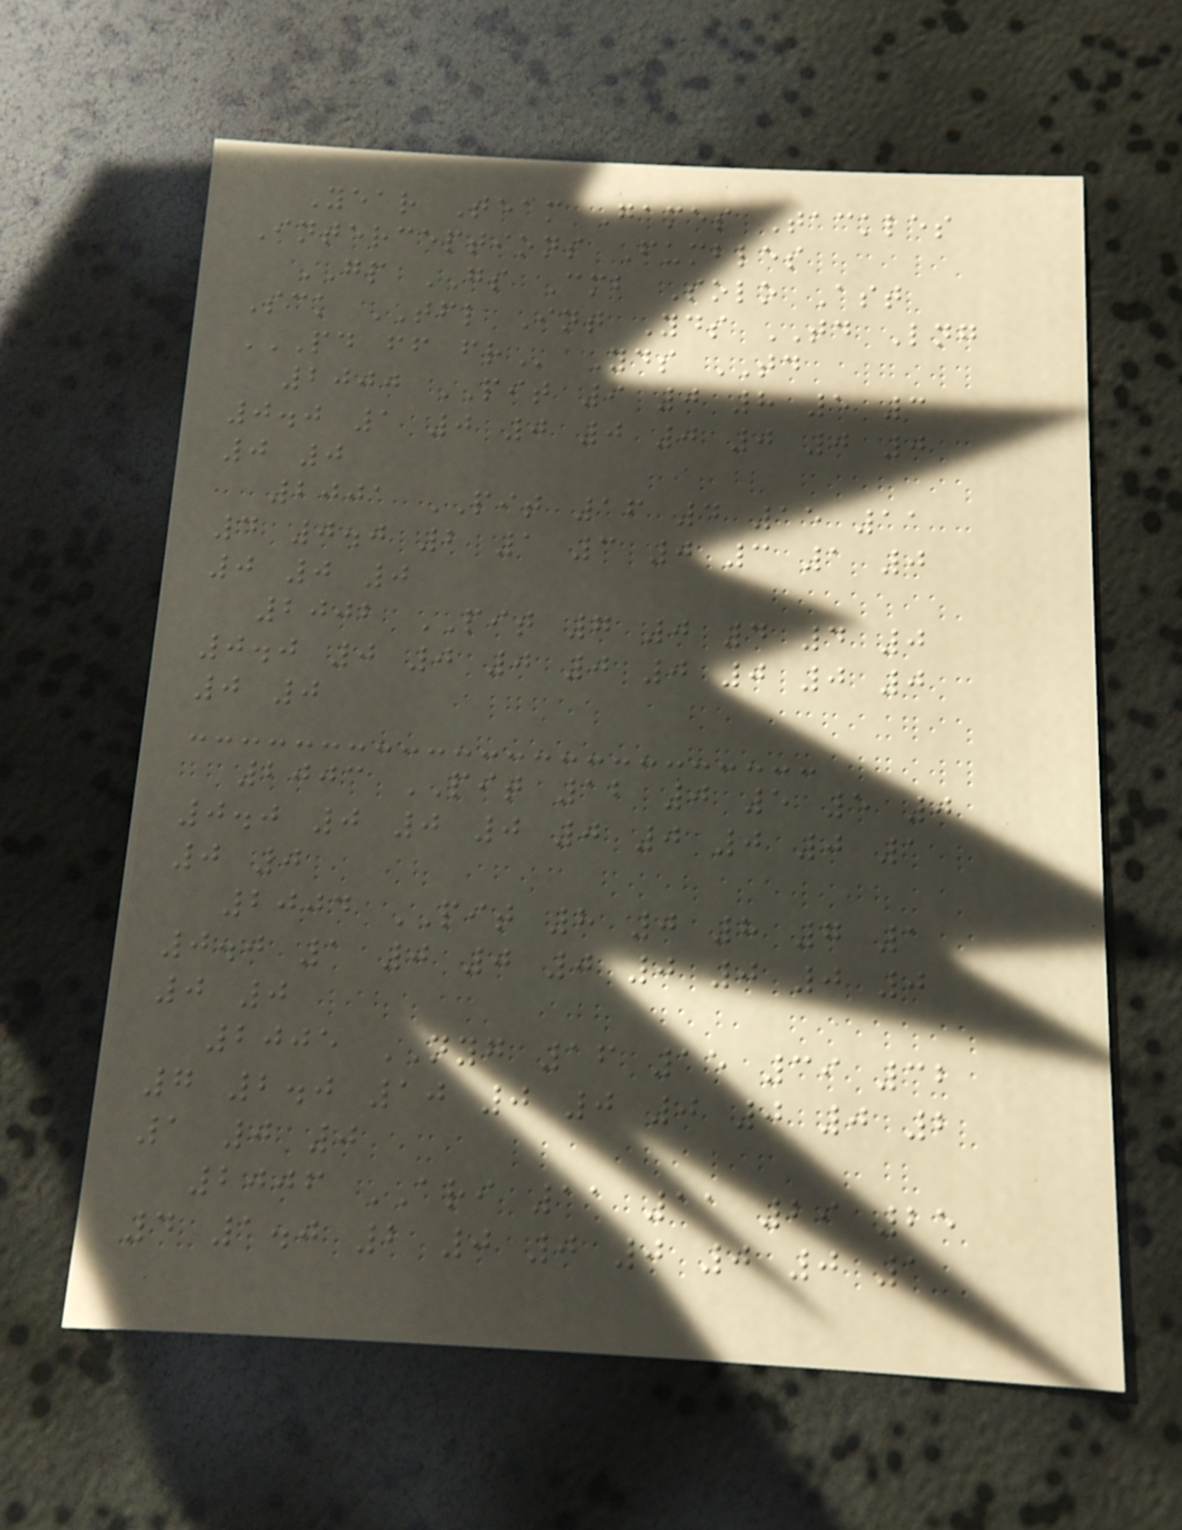Year Team Games Tackles
Interceptions Fumbles
GP GS Cmb Solo Ast
Sck TFL Int Yds TD Lng
PD FF FR Yds TD
2000 PIT 9 0 8 5 3
0.0 1 0 0 0 0 0 0 0
0 0
2001 PIT 16 4 15 11
4 0.0 2 1 3 0 3 1 0
0 0 0
2002 PIT 7 0 4 4 0
0.0 0 0 0 0 0 0 0 0
0 0
2003 PIT 12 0 5 5 0
0.0 0 0 0 0 0 0 0 1
0 0
2004 PIT 8 0 8 7 1
0.0 1 0 0 0 0 0 0 0
0 0
2005 NYG 16 15 39 32
7 2.0 10 0 0 0 0 0 2
1 0 0
2006 ARI 11 11 29 25
4 1.0 2 0 0 0 0 0 1
